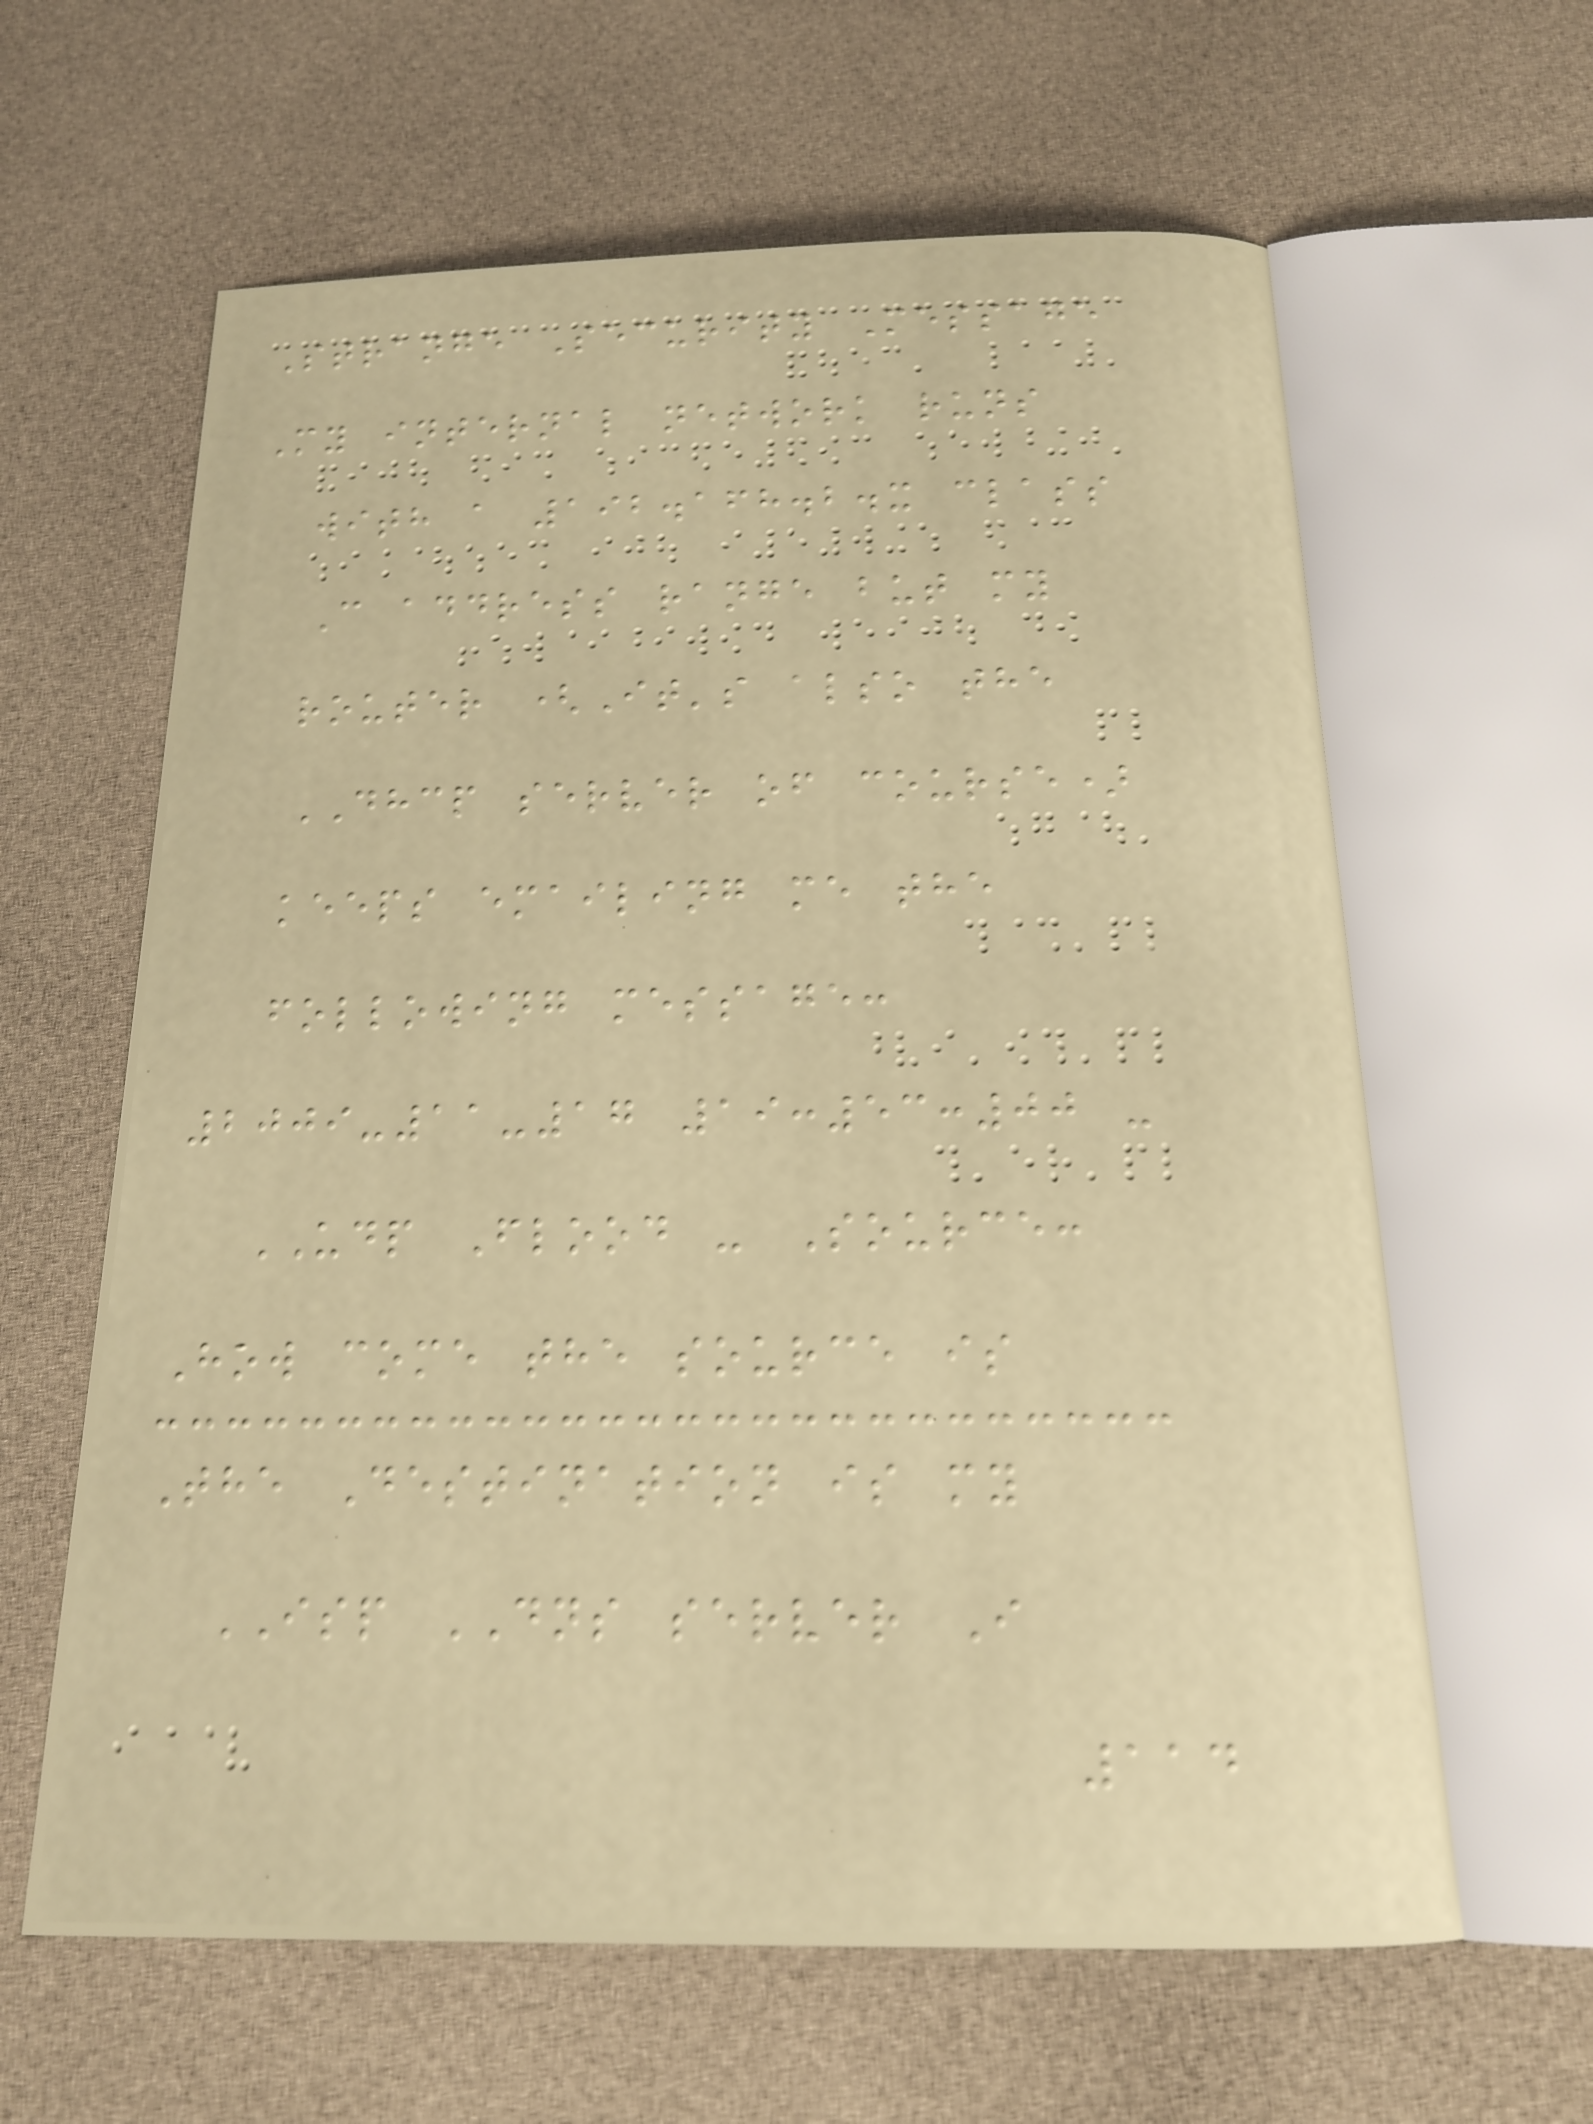Strange Security Message
My internal network runs
with a 192.168.2.x class
C address range but my
router (It's also the
DHCP server of course)
keeps emailing me the
following message:
2009-11-17 19:53:00 -
UDP Flood - Source:
How come the source is
The Destination is my
ISP DNS server I
114
